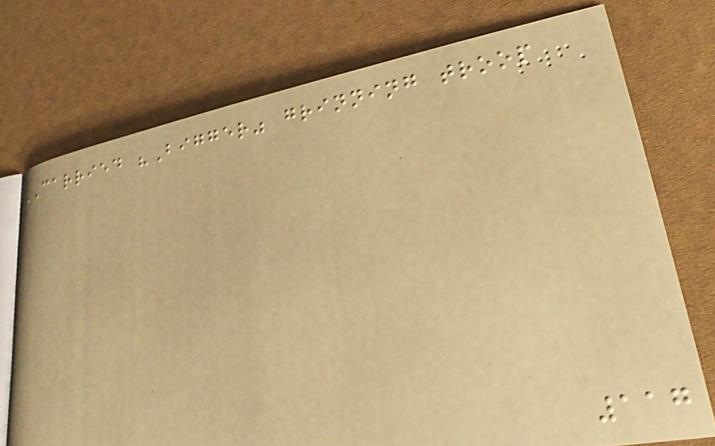CARRIED "Bigger" grinning troop
117
